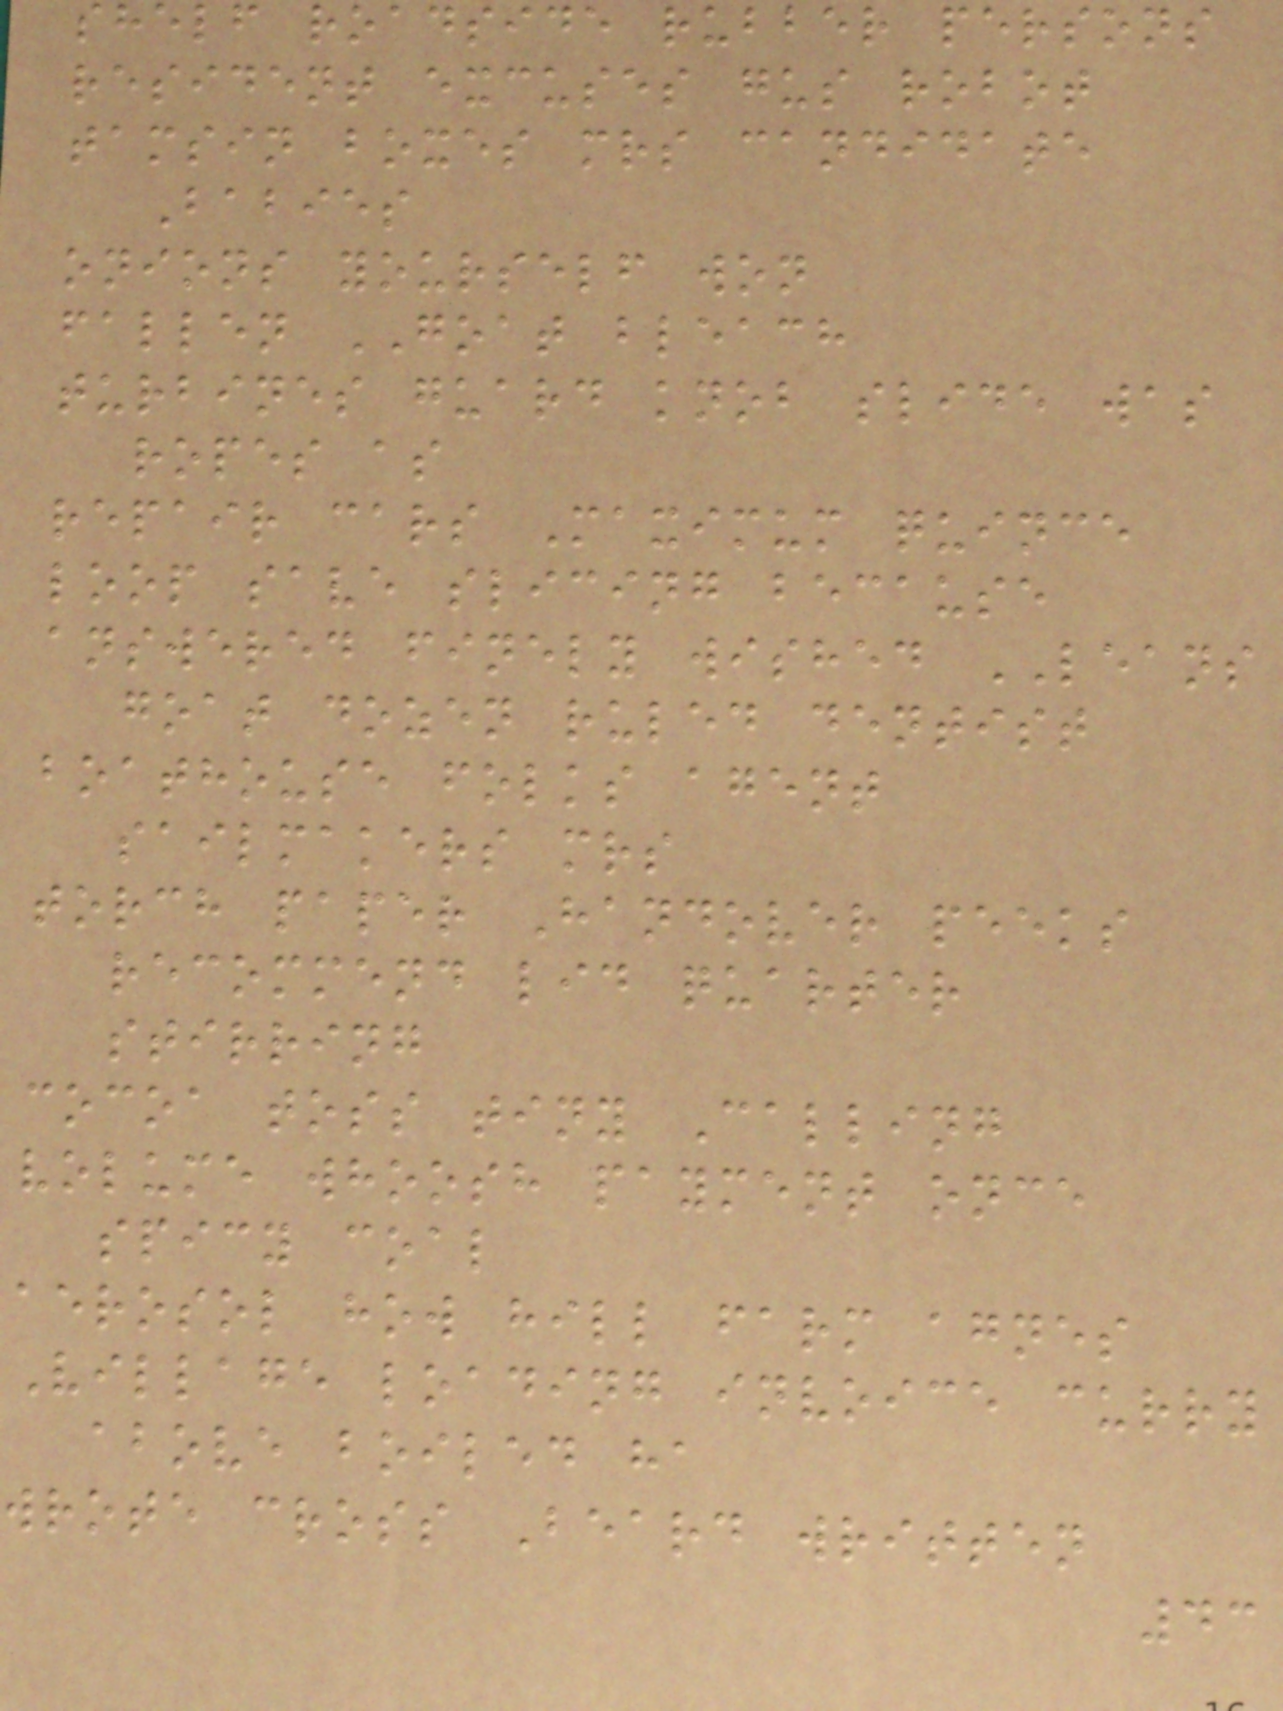shelf roadside rubber persons
resident excuses gus robot
tamsin boxes mrs candidate
Babies
onions yourself won
fallen GOAT bleach
turbines guard knob slide was
ropes as
repair cars Maximum quince
loop save slicing because
answered finely wished LEANS
goat dozen ruled dentist
boathouse folks agent
sailmakers mrs
torch paper Handover peeks
recommend lid quarter
stirring
cocoa toss tiny Calling
volume whoosh payment once
spicy coal
aerosol how hill farm agnes
Village loading invoice curry
above boiled ha
wrote cross Beard written
43
